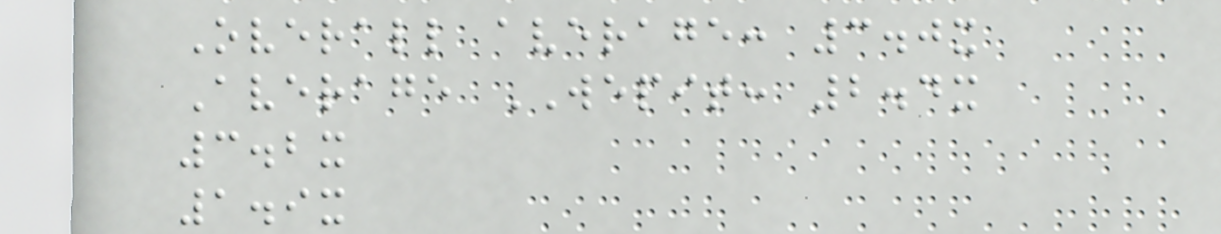Overall average: 3.0x
Average WEPIT: 2.4x
3.2x
1.9x
